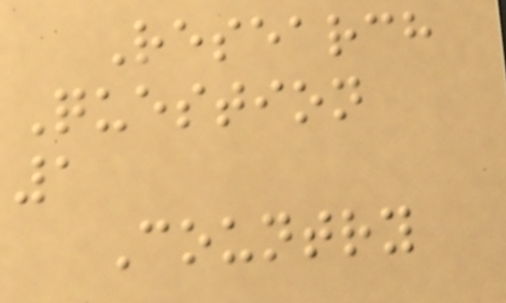Research
Question
1
Country
